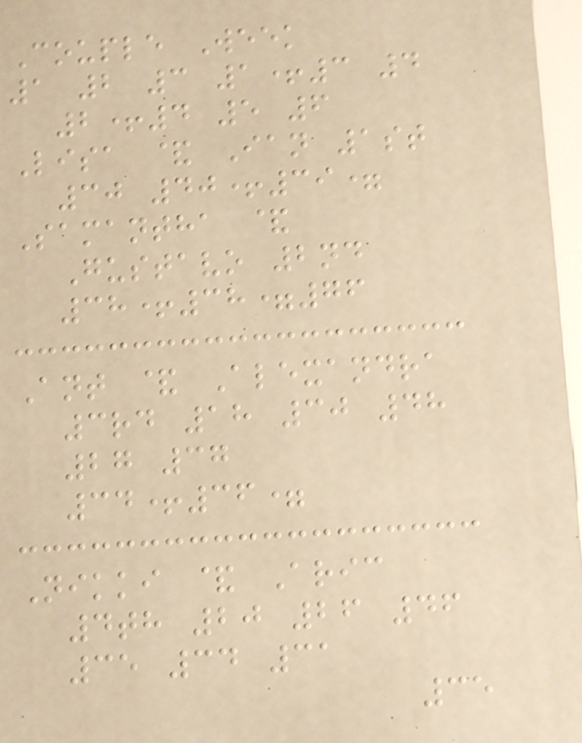Couple Week
1 2 3 1+3 4
2+4 5 6
Lisa & Ian 1st
30 40+39=
Samantha &
Gustavo 2nd
38+38=76
Ant & Alexandra
3rd 18 30 48
27 37
34+36=
Nikki & Aric
4th 20 26 46
35 34 31
35
